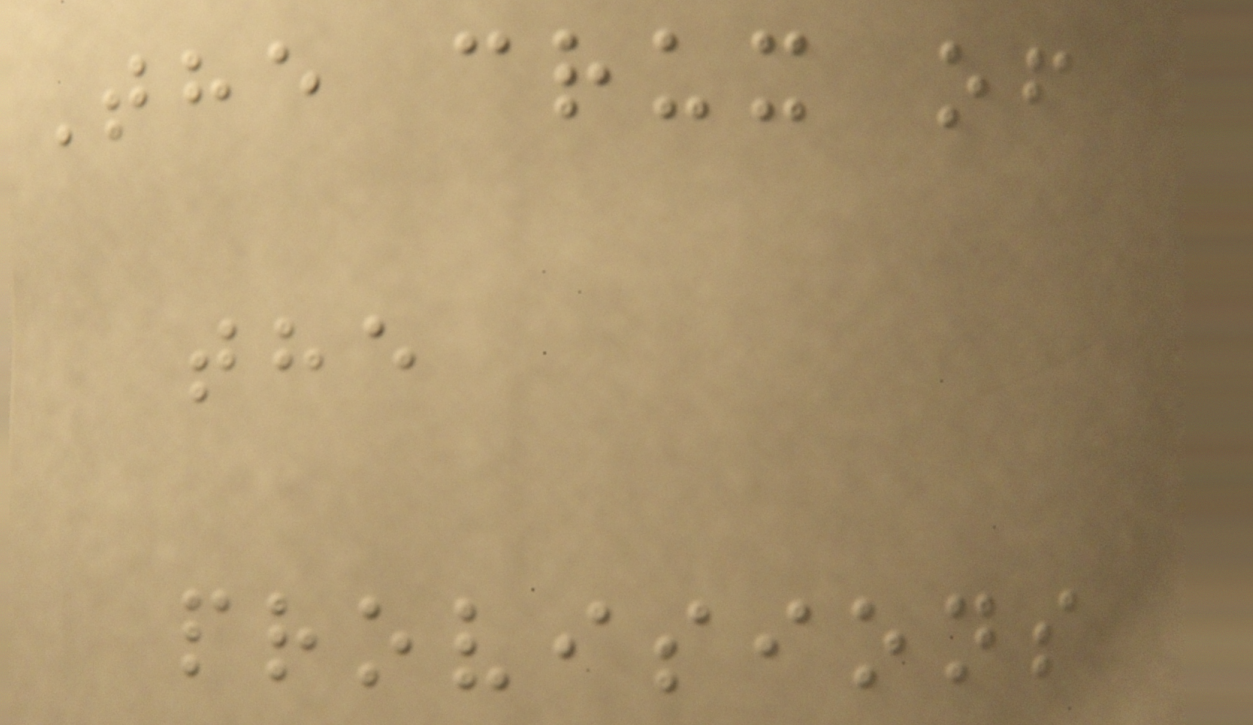The crux of
the
provisions
